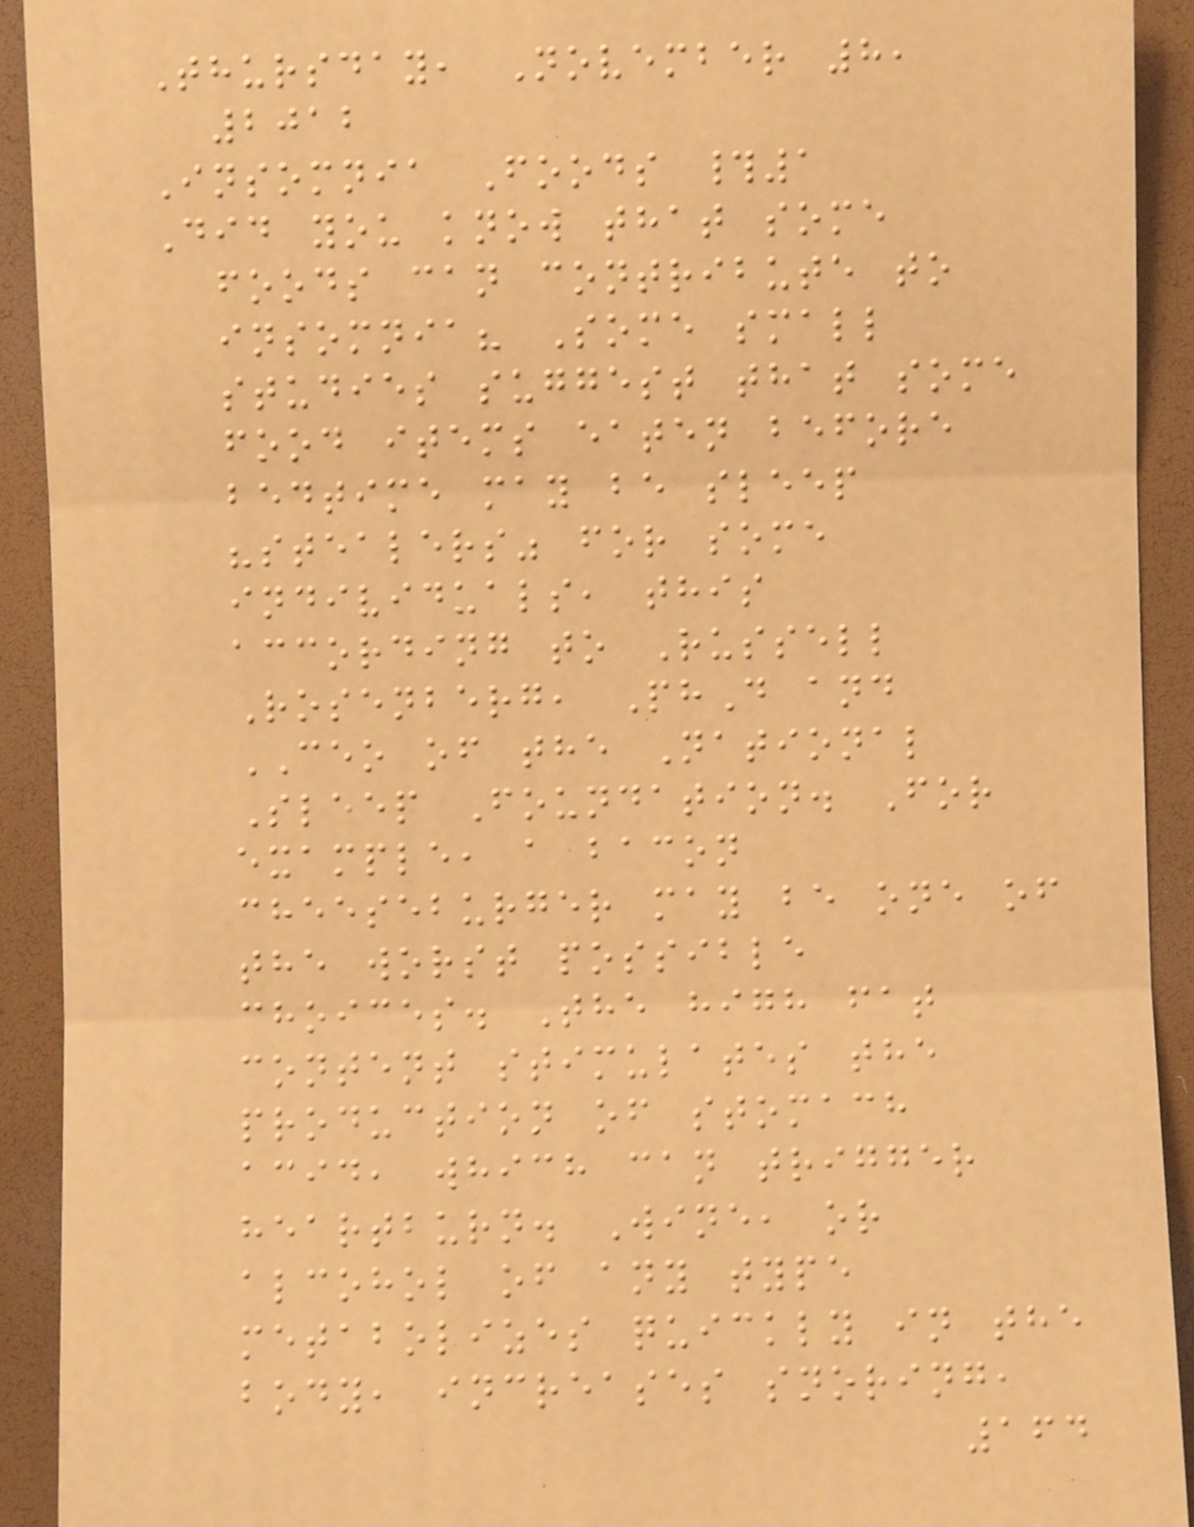Thursday, November 8,
2012
Insomnia Foods #1
Did you know that some
foods can contribute to
insomnia? Some small
studies suggest that some
food items eaten before
bedtime may be sleep
"stealers" for some
individuals, this
according to Russell
Rosenberg, PhD and
CEO of the National
Sleep Foundation. For
example, a bacon
cheeseburger may be one of
the worst possible
choices. The high fat
content stimulates the
production of stomach
acid, which can trigger
heartburn. Wine, or
alcohol of any type
metabolizes quickly in the
body, increases snoring,
164
